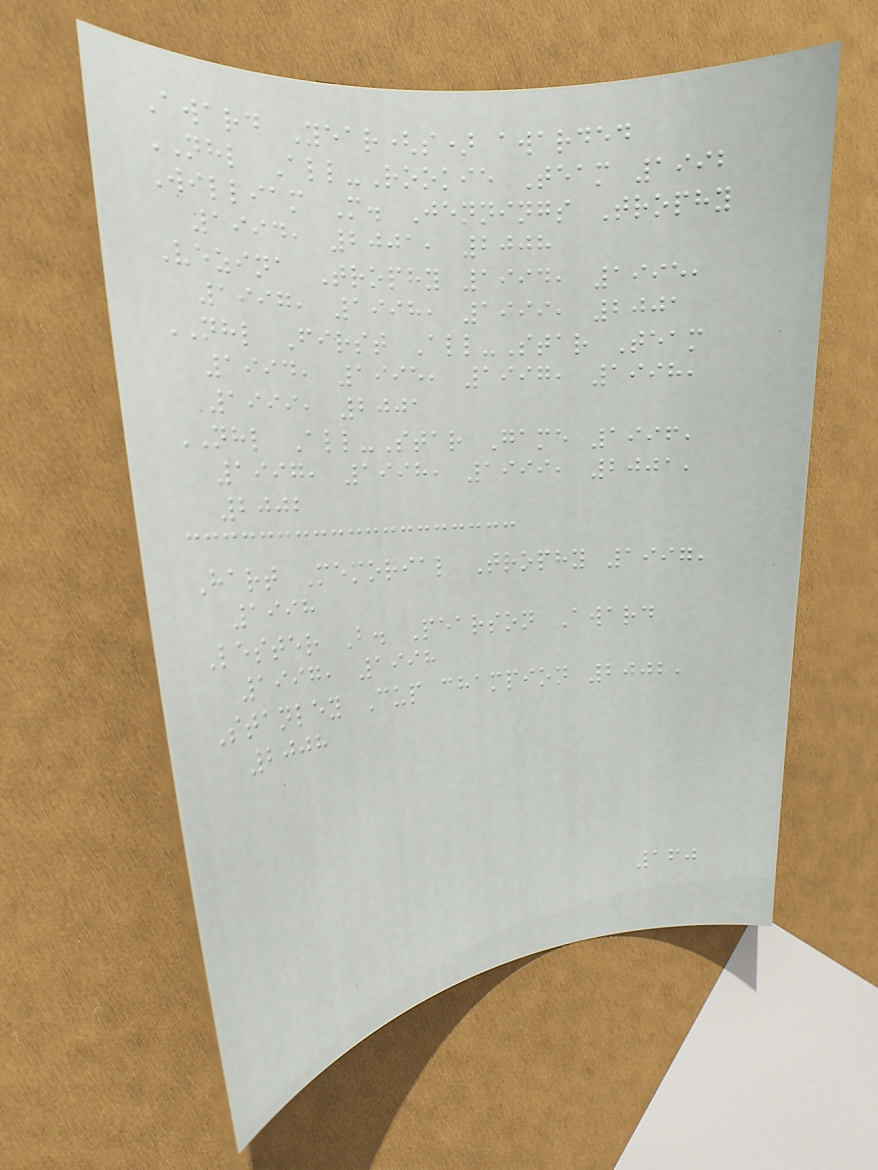Award Year(s) awarded
NHL All-Rookie Team 1992
William M. Jennings Trophy
1994, 2001, 2008
Vezina Trophy 1994, 1995,
1997, 1998, 1999, 2001
NHL First All-Star Team
1994, 1995, 1997, 1998,
1999, 2001
NHL All-Star Game 1996,
1997, 1998, 1999, 2001,
2002
Hart Memorial Trophy 1997,
1998
Lester B. Pearson Award
1997, 1998
Stanley Cup champion 2002,
2008
160
